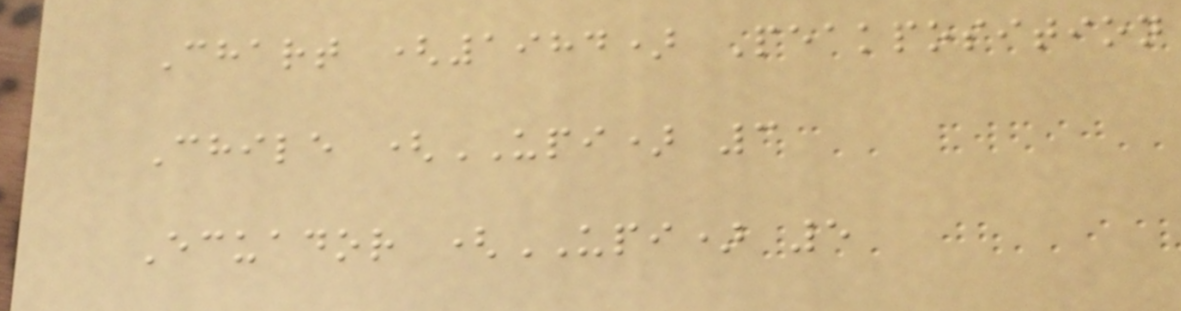Chart (1984) Peakposition
Chile (UPI) 3
Ecuador (UPI) 5
